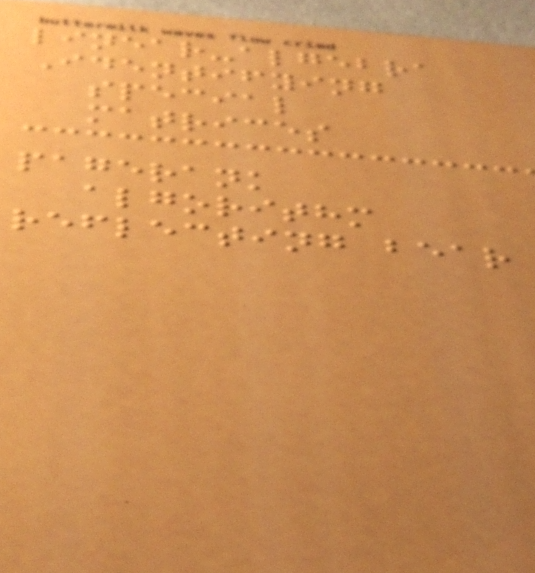linear-algebra
Identifying
special
matrices
pagerank
algorithm
reflecting bear
